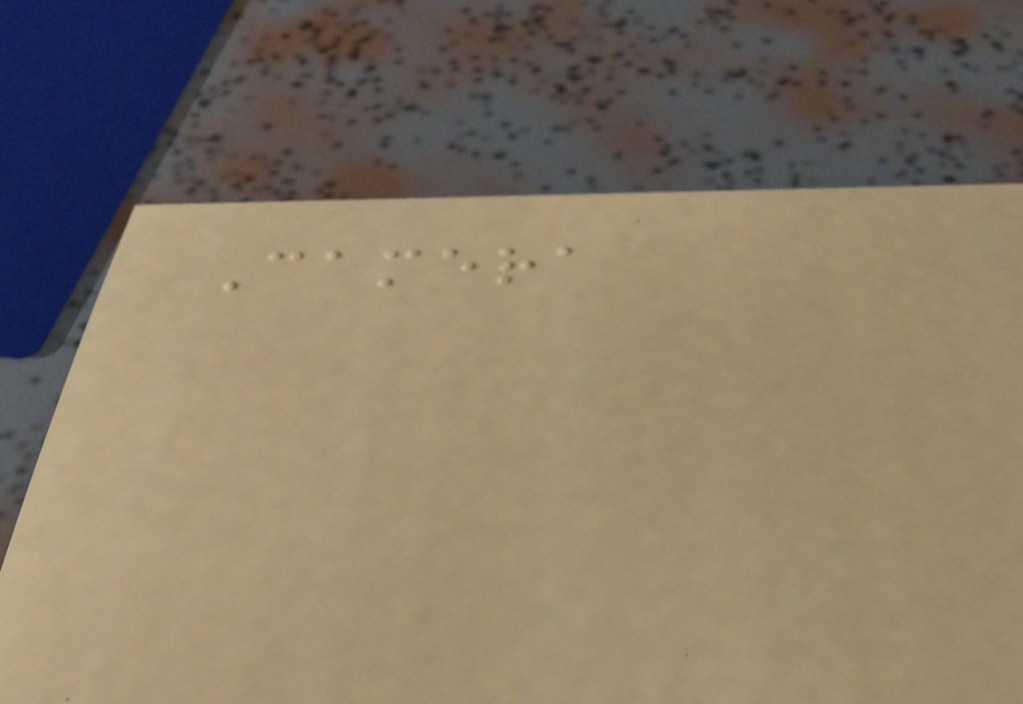Camera
